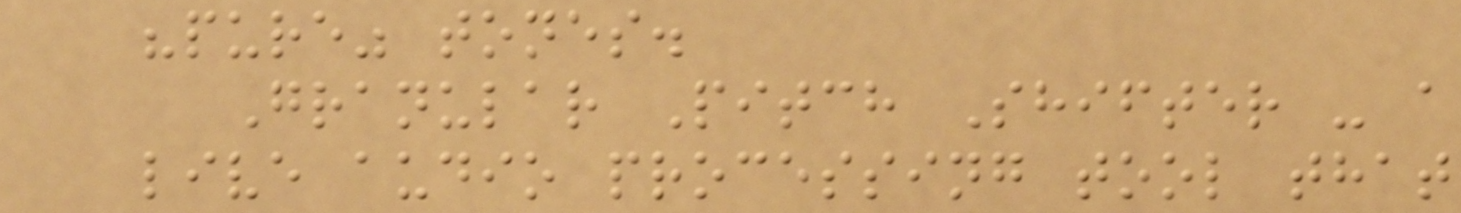"pure" tones.
Granular Pitch Shifter - a
live audio processing tool that
